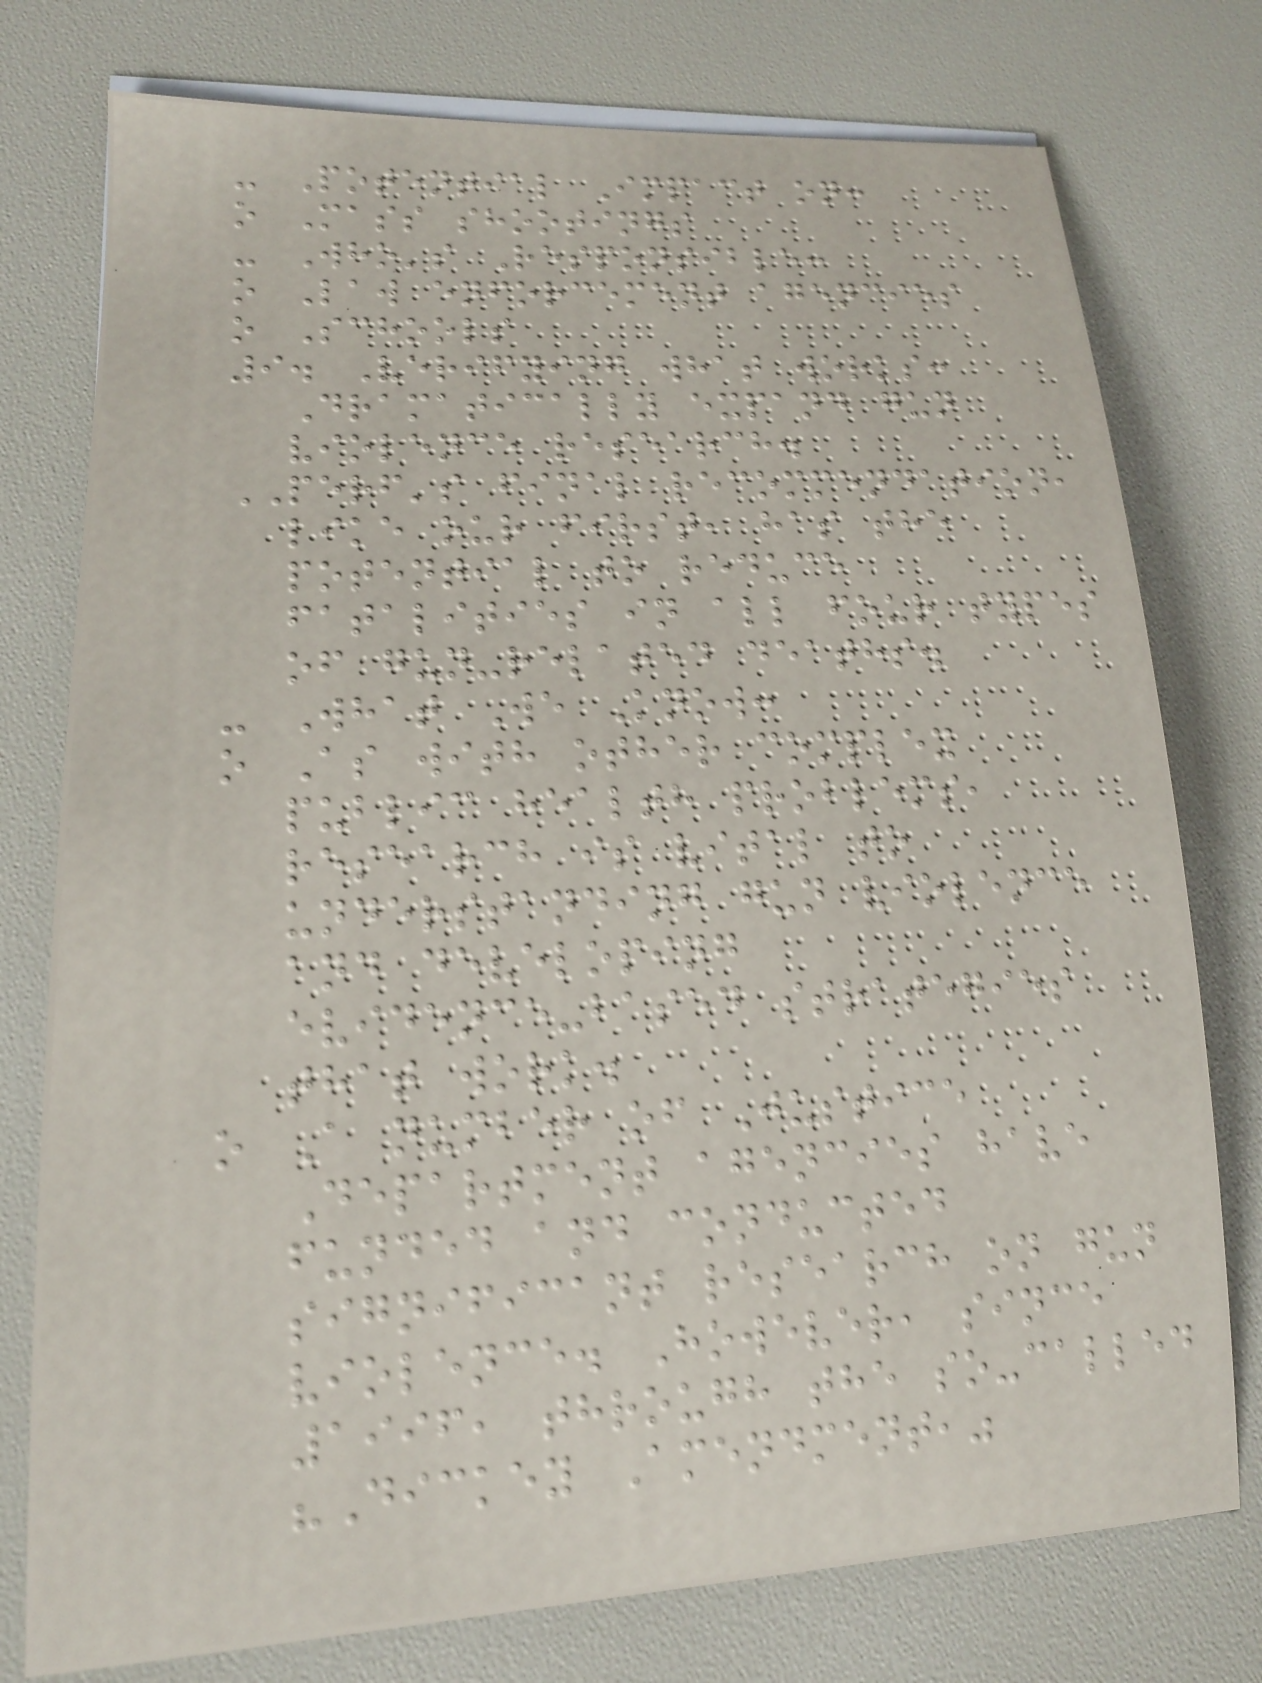- Potential Impact on:
o Mass shootings
- Who's Responsible:
o Law enforcement agencies
o Schools
9. Verifying what works:
Dramatically expand gun
violence research.
PERF's final recommendation,
like our first, has the
potential to reduce
fatalities in all four types
of gun-related deaths.
- What We Know:
o As with other complex
public health problems,
research is vital to
understanding gun violence
and developing
evidence-based strategies
that work.
o A number of Justice
Department agencies have
funded and conducted
significant research on gun
violence. However, since
1996, through the so-called
"Dickey Amendment,"
